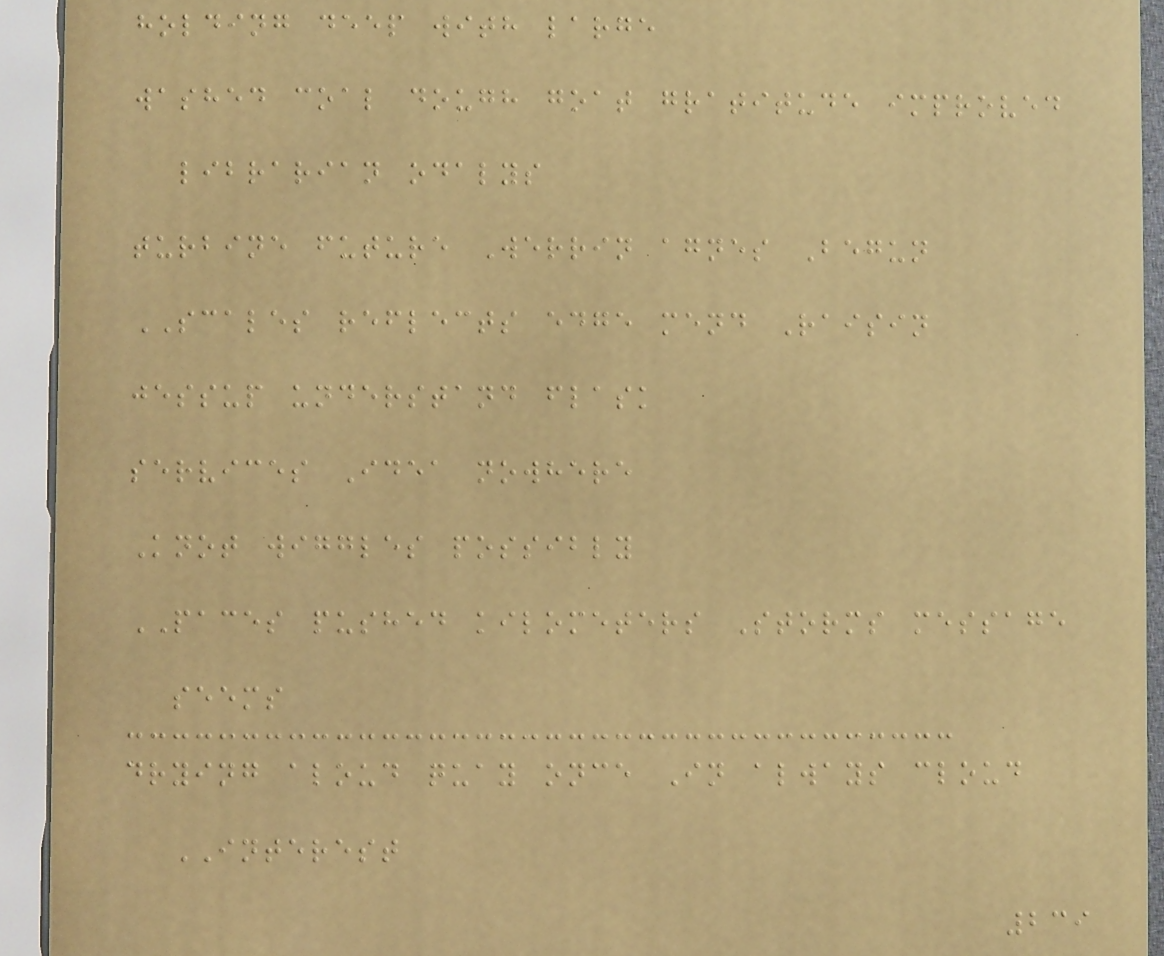holding deep with large
washed coal dough goat gratitude improved
librarian odalys
turbine future Werrin agnes Begun
SCALES reflects edge mend Raisin
jessup understand flask
services Idea nowhere
Knot wiggles possibly
PACES pushed kilometers Storms message
seems
drying aloud quay once In always cloud
INTEREST
239
